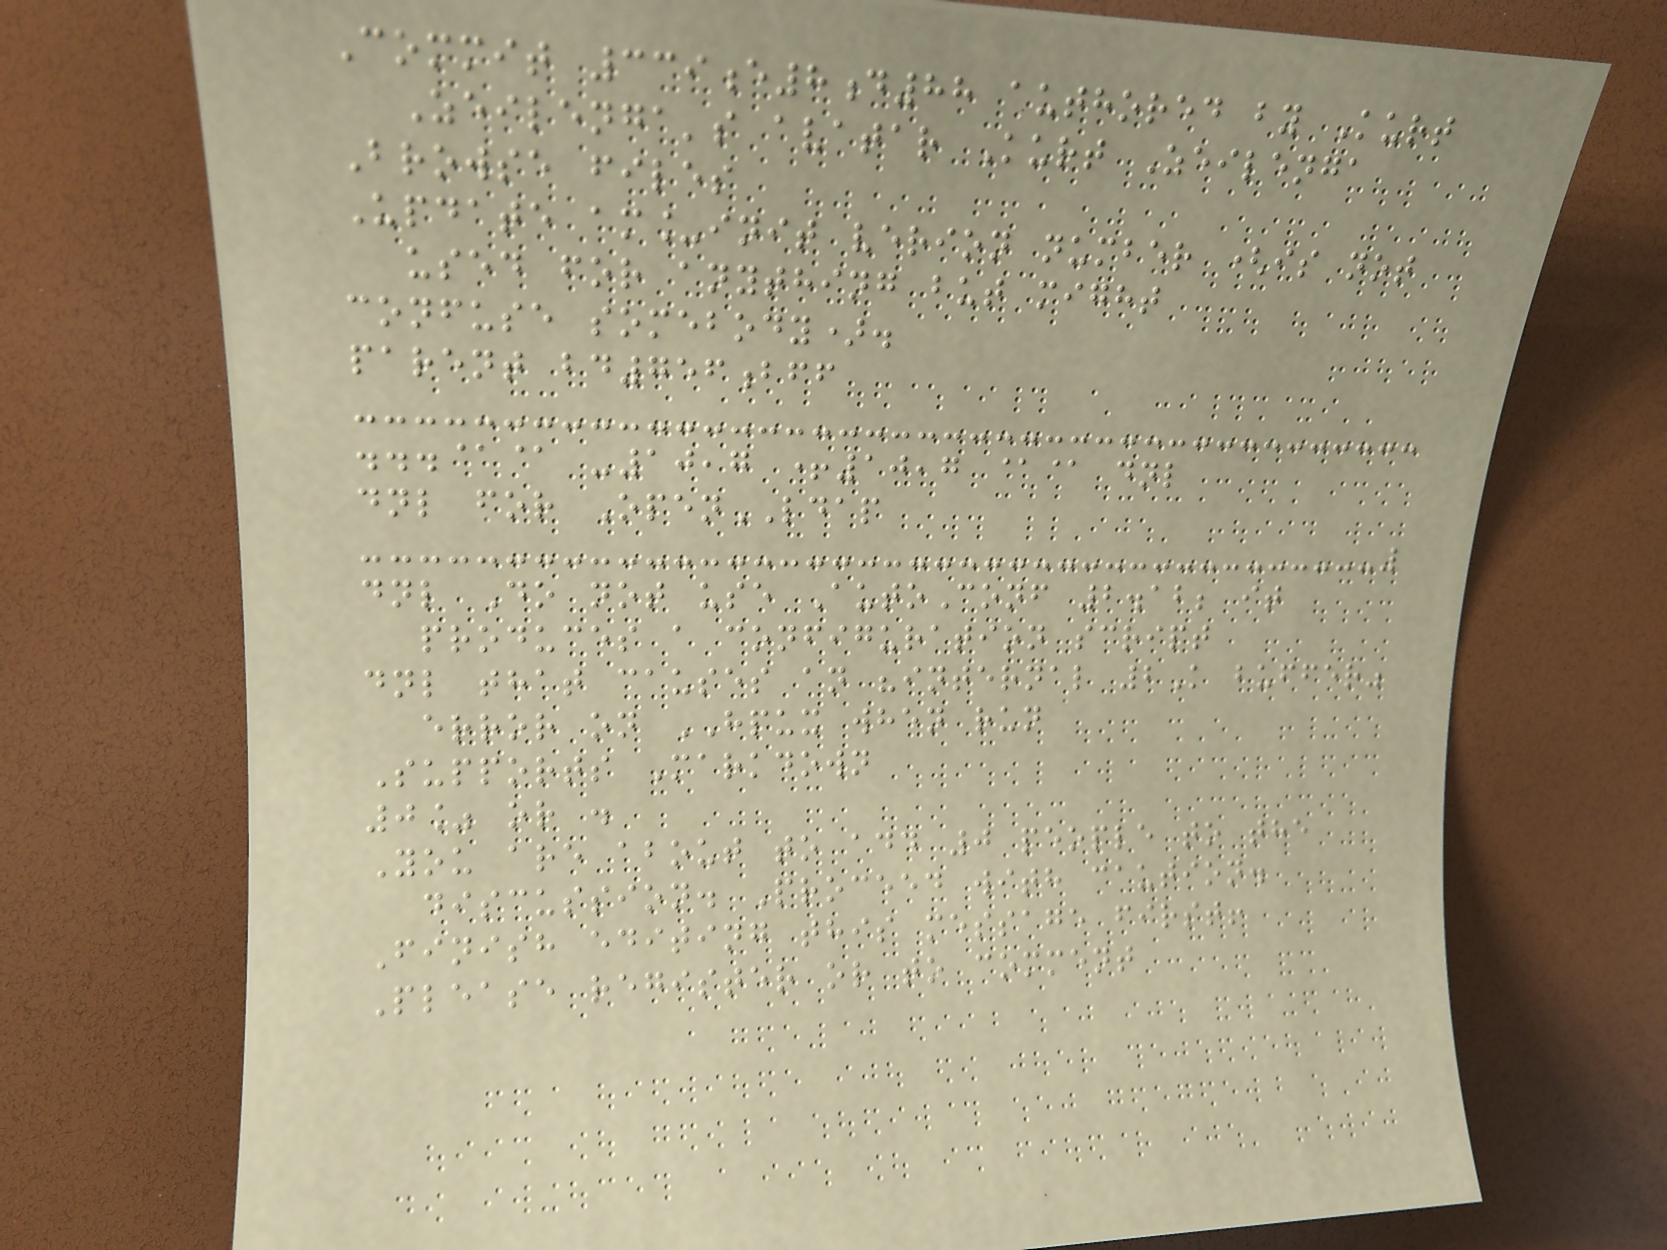Commit 339e8d88 authored by Kurt
Zeilenga's avatar Kurt Zeilenga
Browse files
Update am_init verion number (is not
used for anything but might
confuse somebody).
parent bd756bff
...@@ -10,7 +10,7 @@ dnl
dnl for OpenLDAP
dnl Do not use AutoConf 2.12; it
produces a configuration script
dnl that causes an "internal 2K buffer"
error on HPUX when run
Supports Markdown
0% or .
You are about to add 0 people to the
discussion. Proceed with caution.
Finish editing this message first!
Please register or to comment
